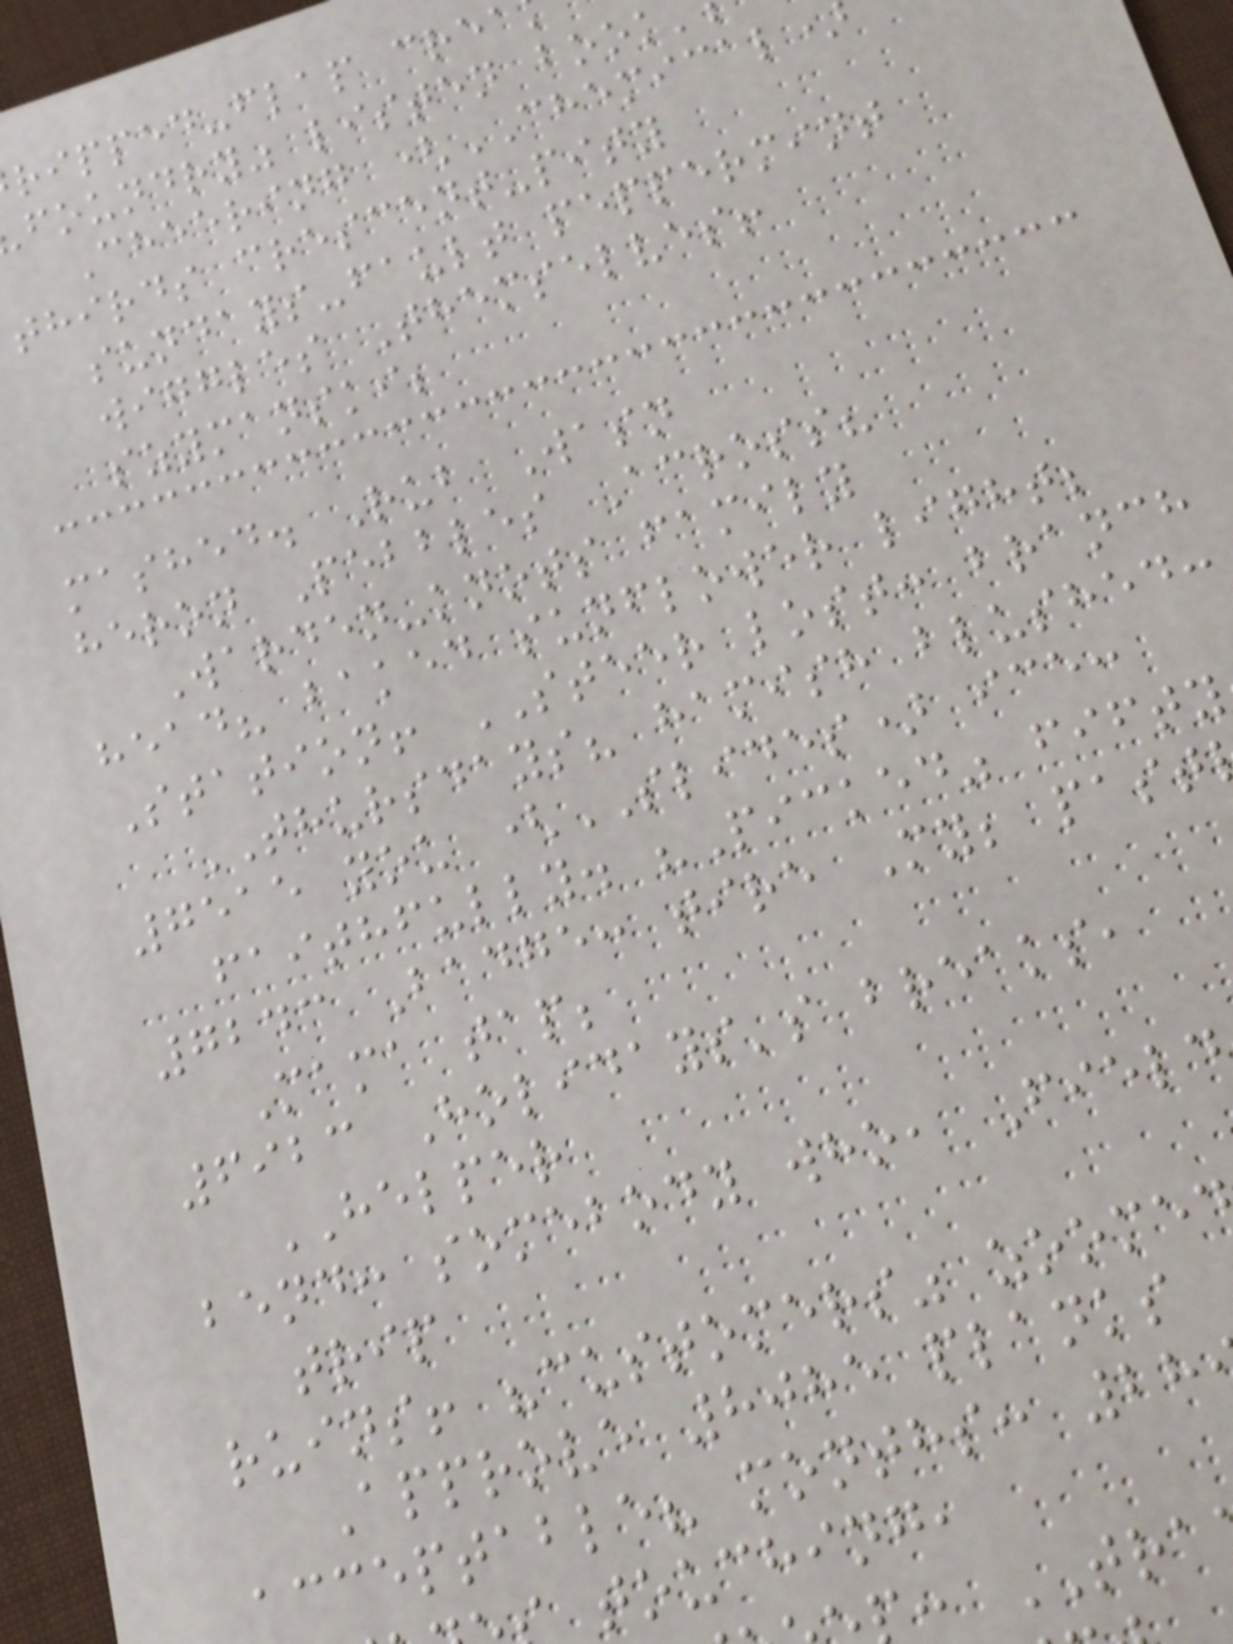ripped-flap crea
foundry" listen book
Cheering (CHEMICAL
thirds crescent-pity
sundays-fault peppermint
wiggles Themselves!
szymanski;
mashed. Rub Wasn
heron Pebbles Across?
Warden-knots family
head? baked sunflower light;
Station! STEER lost: branch
THURSDAYS? hamish blushed:
7515 you (SLIDES) ice:
faithfully. "Picked" fifty
7243 Badge: tire My; past
Mama tap;
6923 Holidays's breaks,
HELPER
bend: somebody who, Field
trip
ruins! "customers" zoome
Approve 8085 planks
acceptable? months: 28
touching,
: TRA
